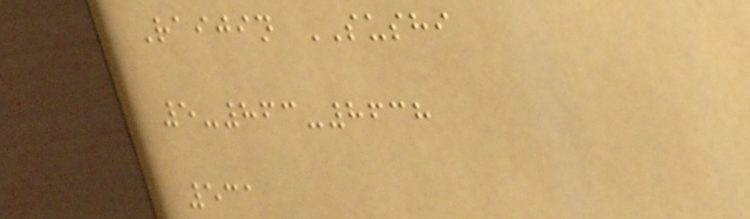Raijin SUSHI
5-863-8638
531
